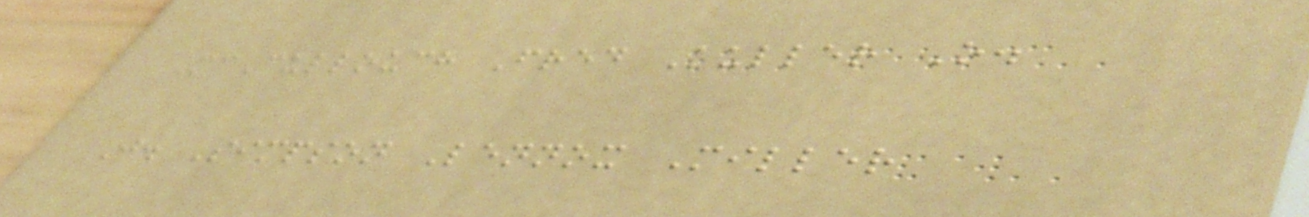McCullouch Fred Kuller O.
J. Simpson Lennox Miller
